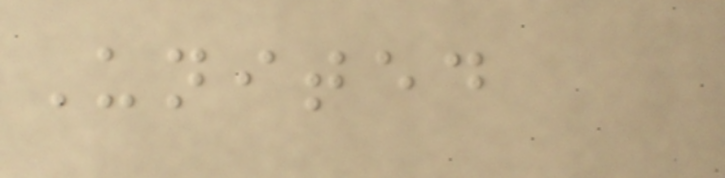United
